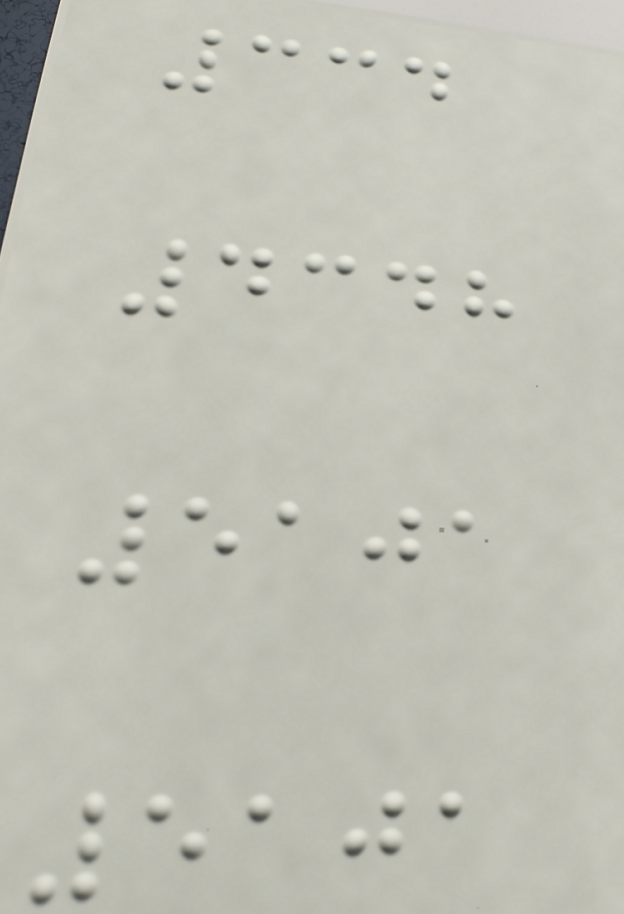334
4348
5101
5101
